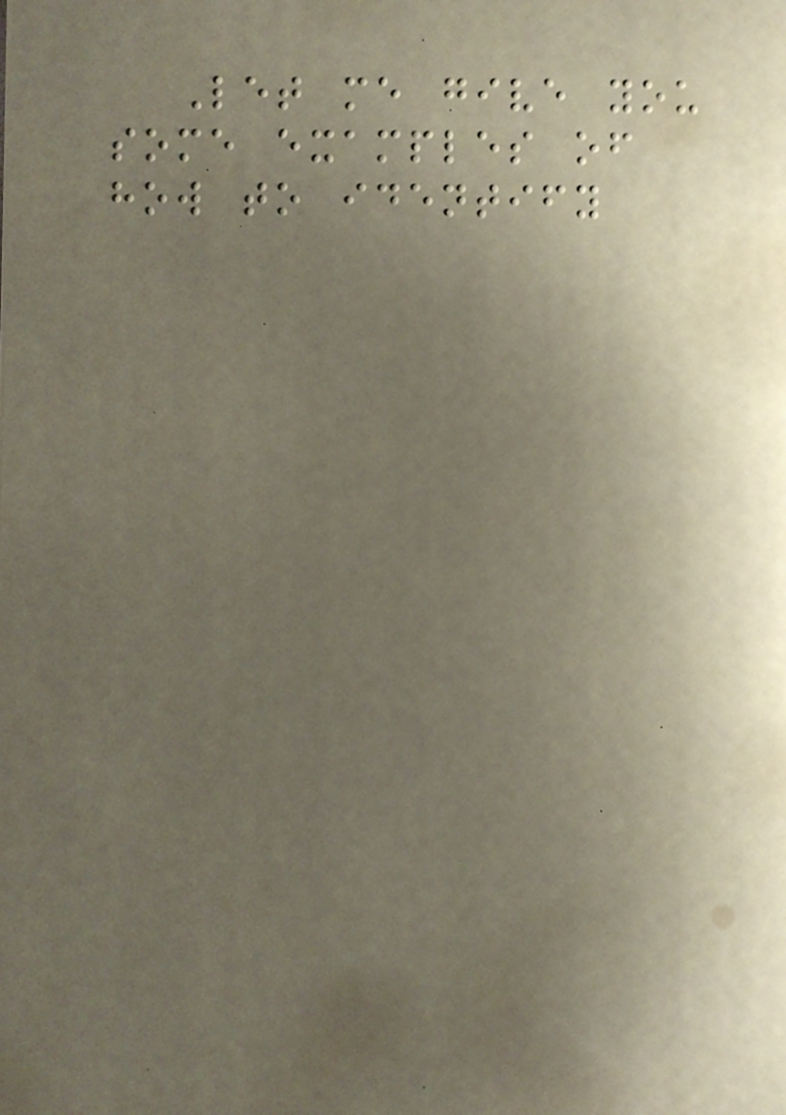Let me give you
some examples of
how to identify
